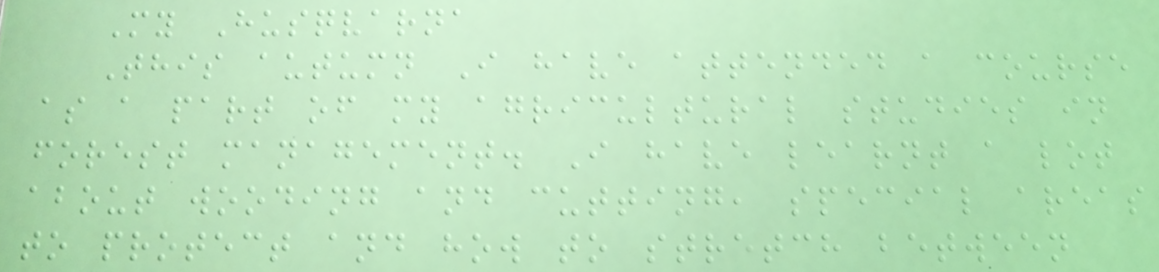My Husqvarna
This autumn I have attended a course
as a part of my agricultural studies in
forest management. I have learnt a lot
about wooding and cutting, special areas
to protect and how to stretch between
